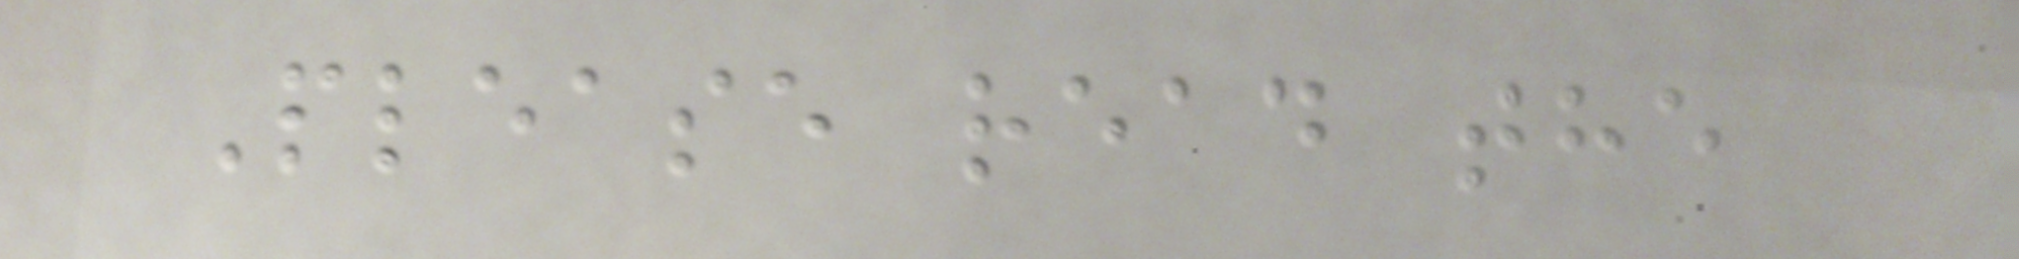Please read the
